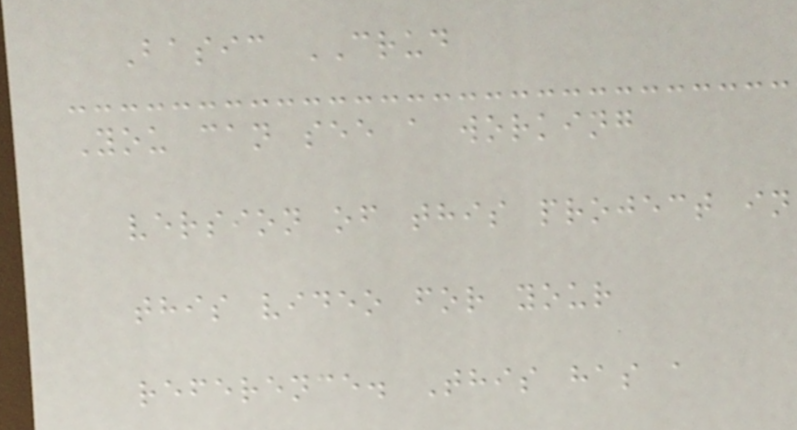Basic CRUD
You can see a working
version of this project in
this video for your
reference. This has a
